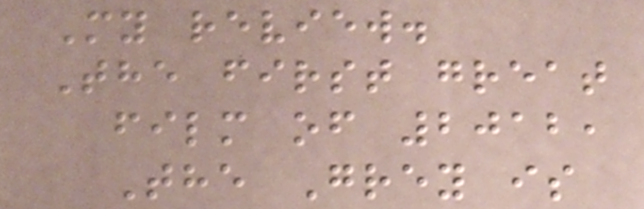My review.
The first great
film of 2012,
The Grey is
